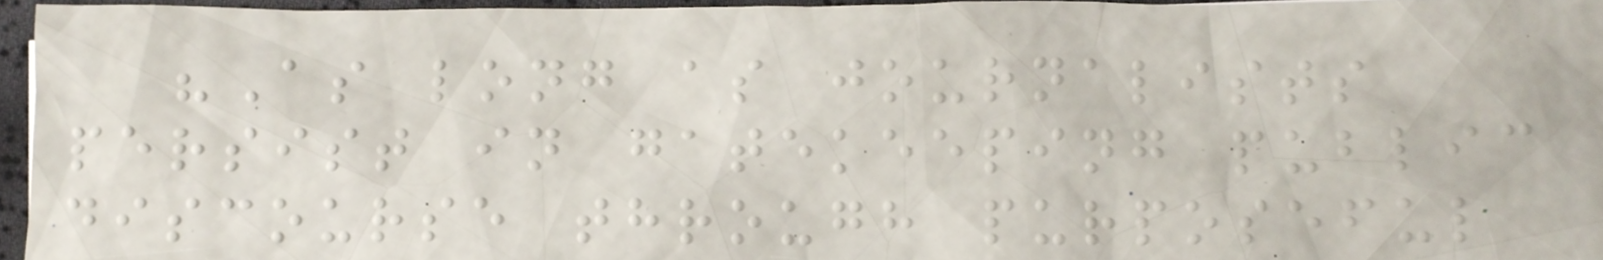"As long as journalists
persist in gatekeeping public
discourse through purposeful
